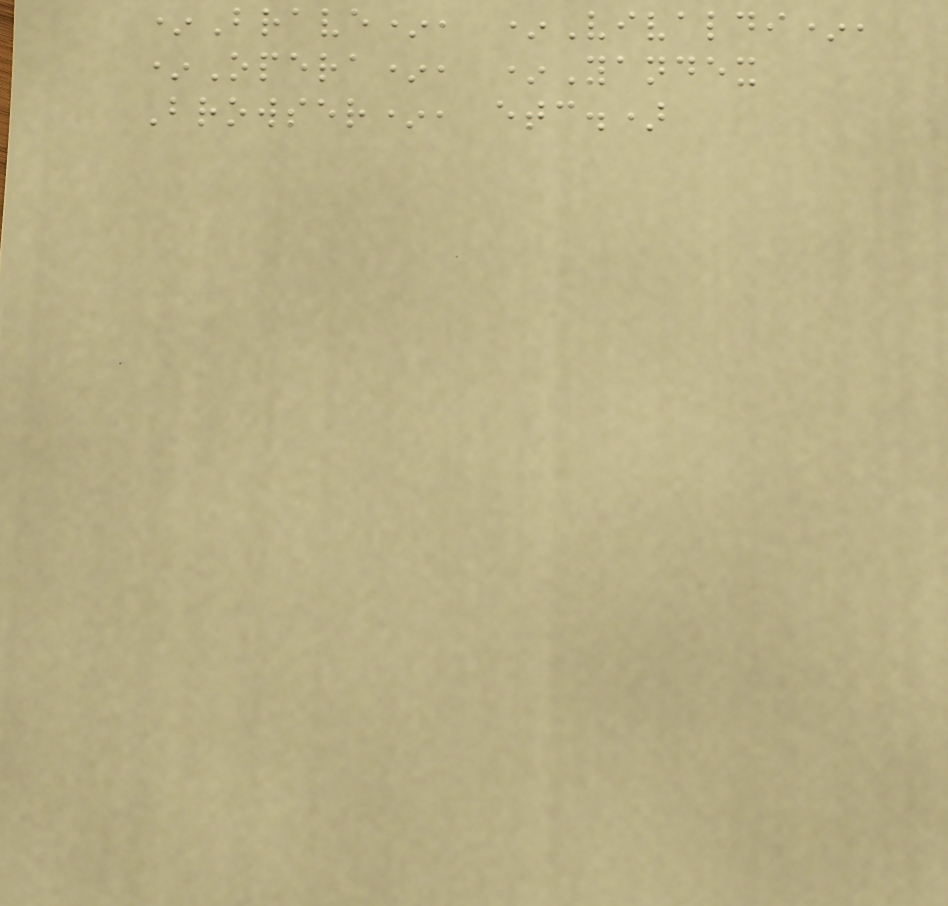*Brave*, *Vivaldi*,
*Opera*, *Yandex
Browser*, etc.)
